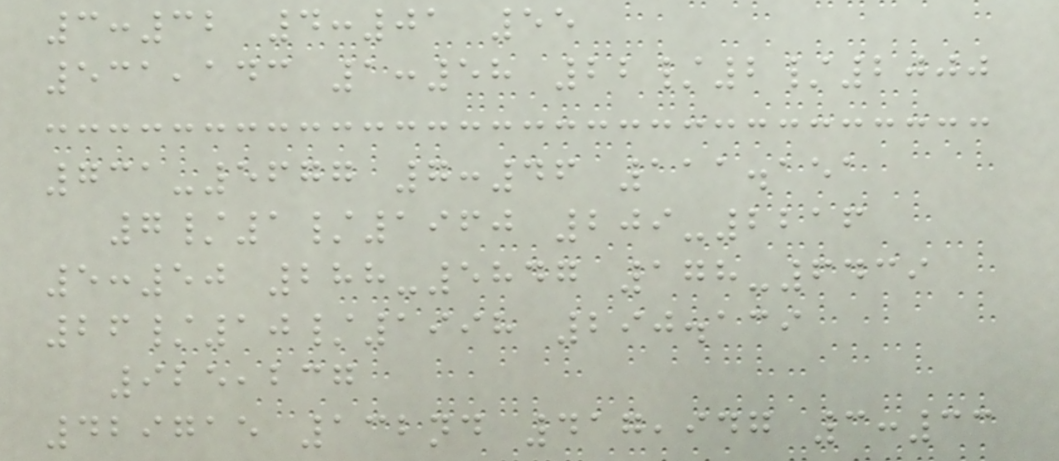3:32 4:01 55
531,143 1:58 22/2/2000
731-5677 7:46 111.151
7/1/1960 209-2216
5:50 288-5847 178-6439
26/10/1998 290.139
925,237
429715 132nd 417,947 3:33
